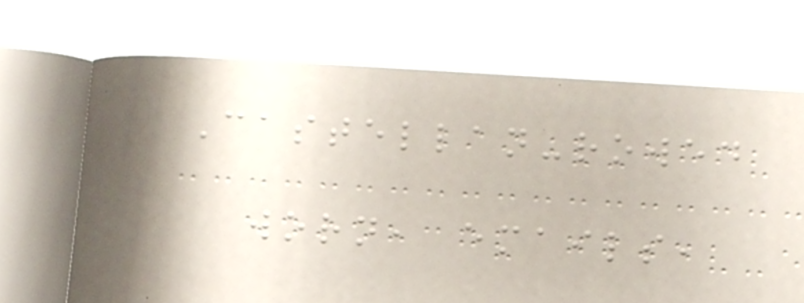Castellan-rowed
worn, emails,
